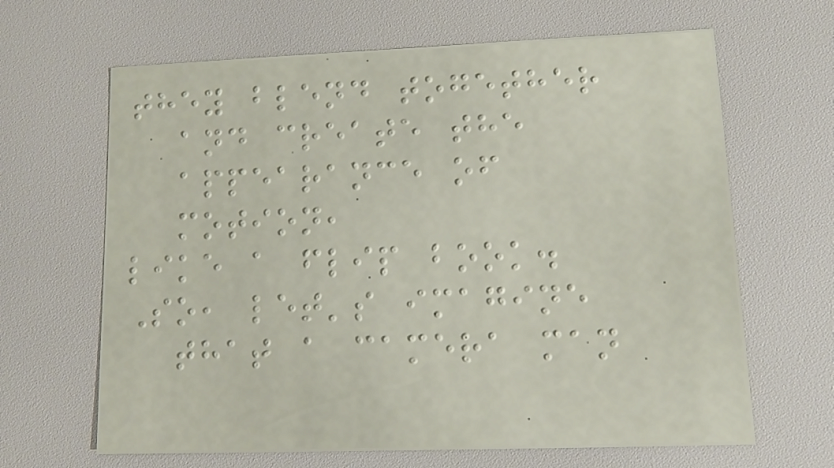they blend together
and create the
appearance of
motion,
like a flip book.
So, let's imagine
that a camera man
